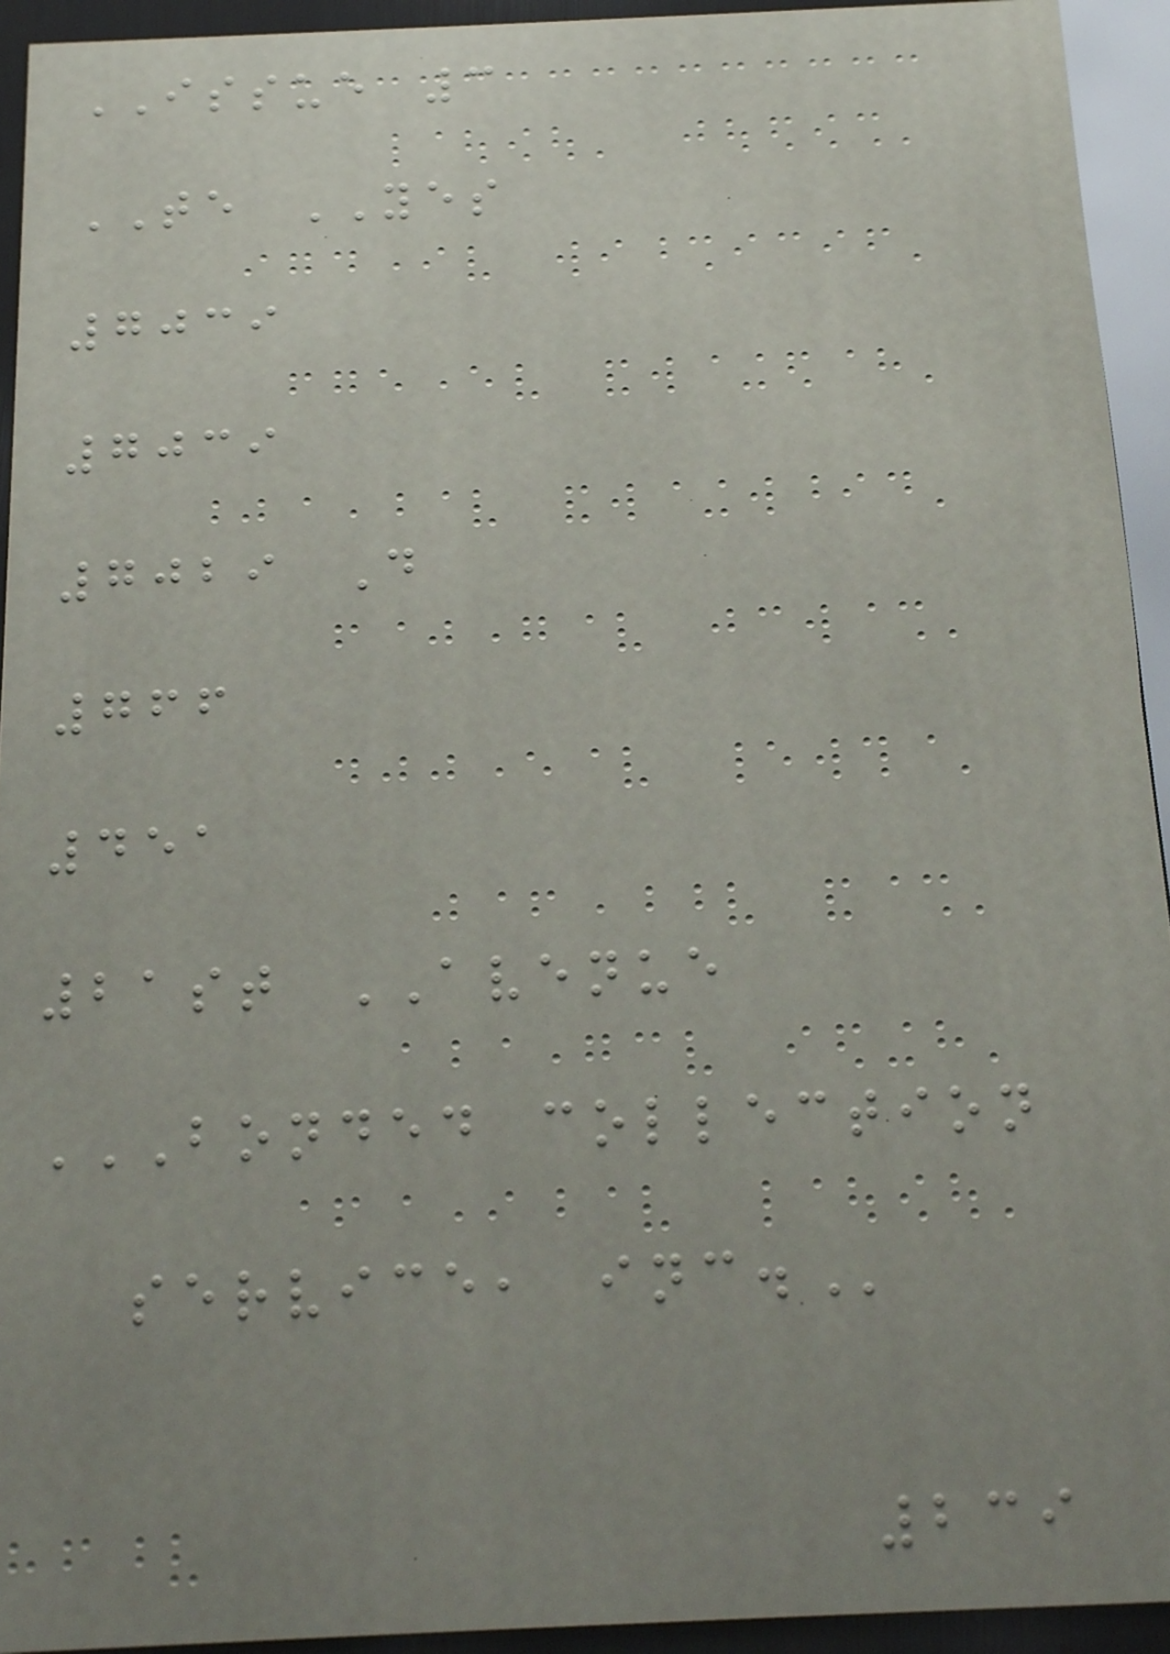ISSUE 3
TE YES
7039
7039
7029 D
766
451
21st AVENUE
BONDED COLLECTION
SERVICE, INC.
239
